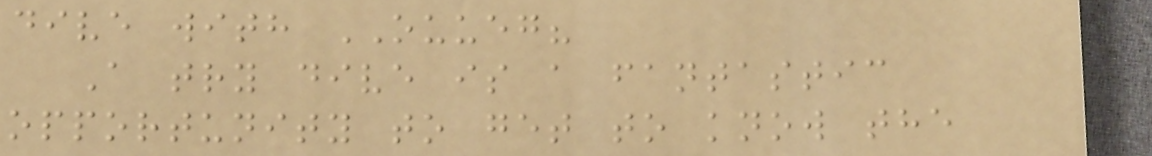dive with OUUEG?
A try dive is a fantastic
opportunity to get to know the
